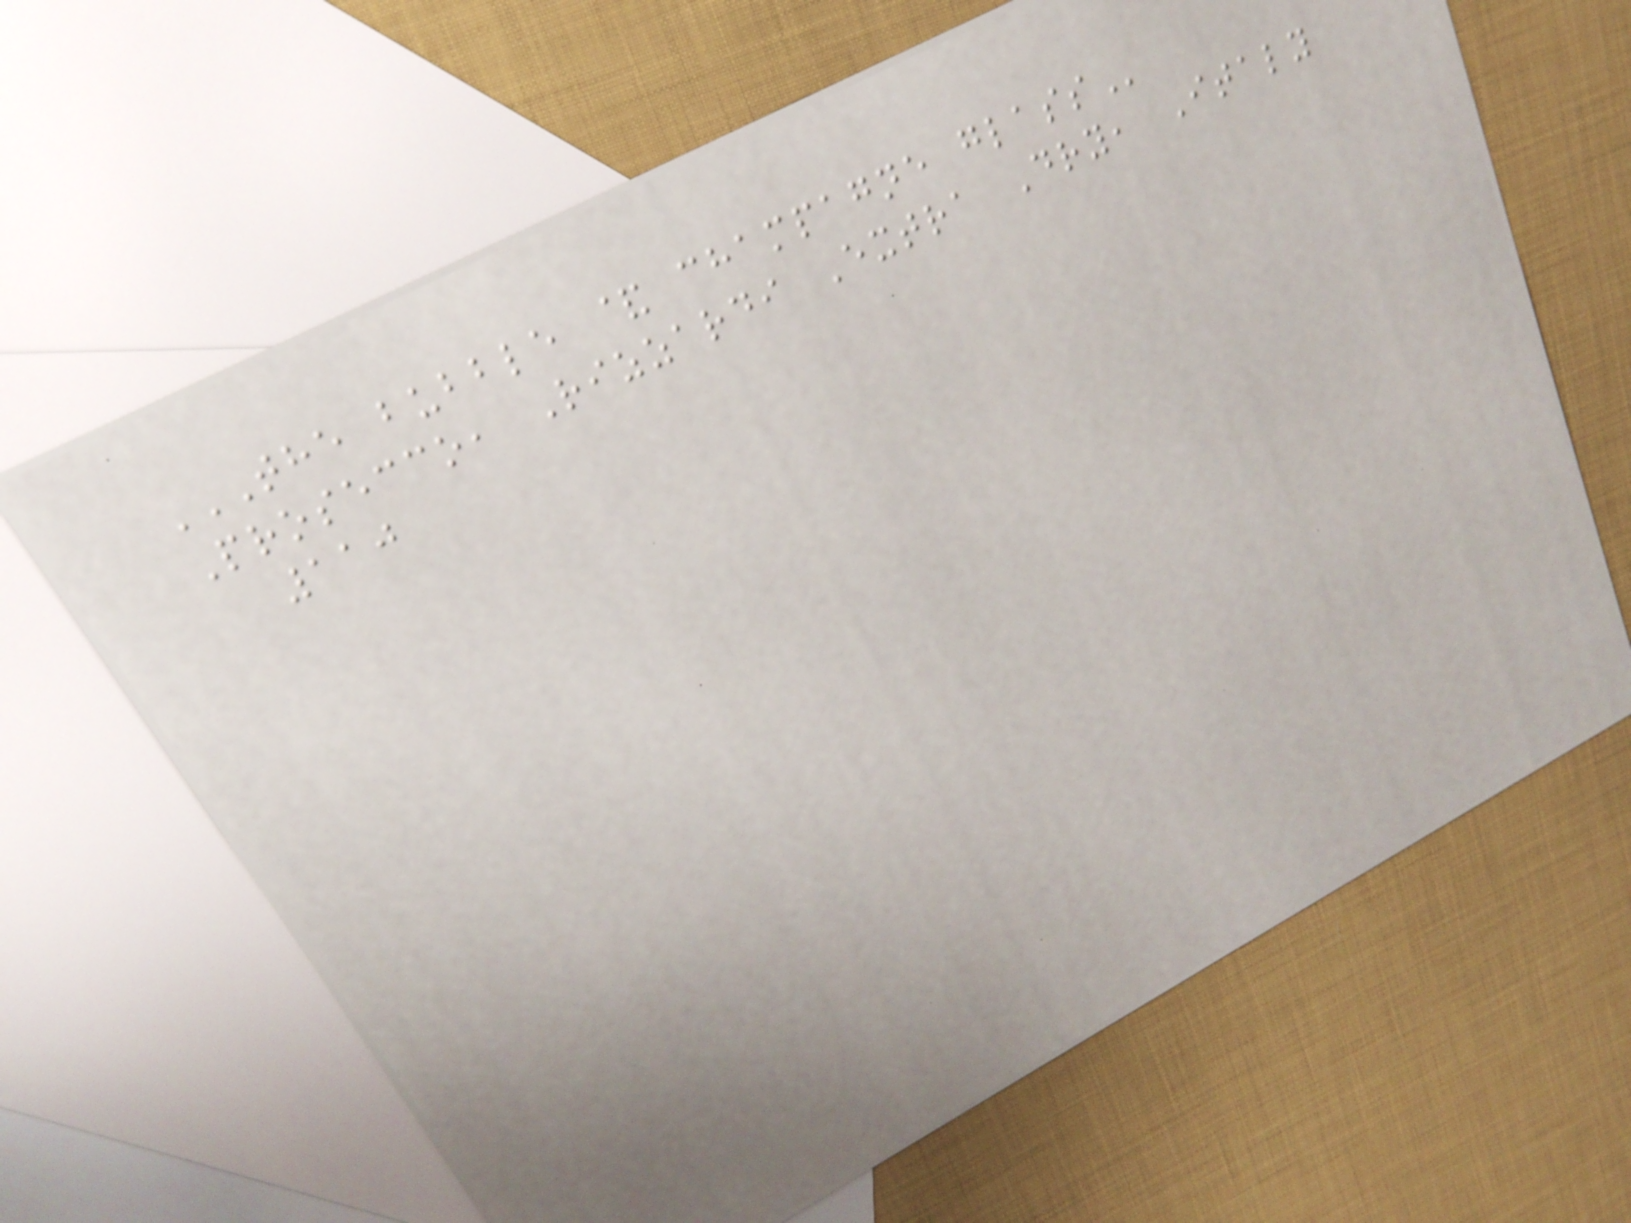THE BUBBLE & CHAMPAGNE GLASS
Prosecco, Rizzardi Extra Dry, Italy
110
